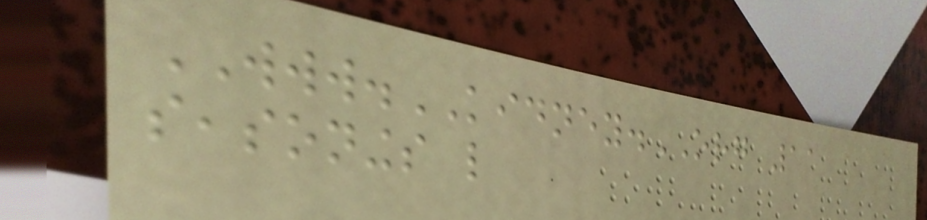WWW.KIDNEY.ORG 11
seasonings like
